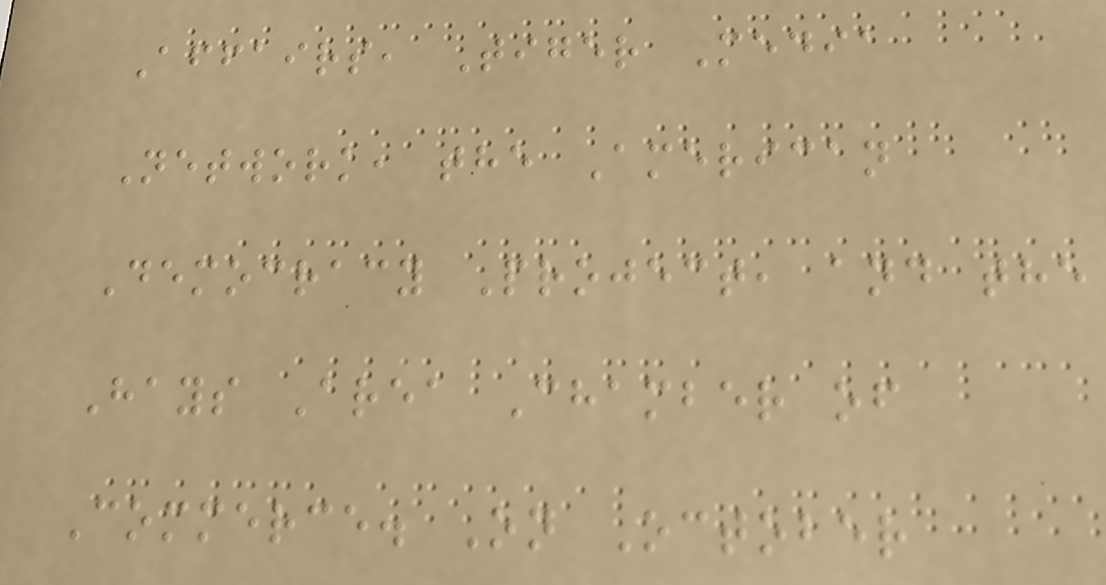Affairs, Tiger Media
Network, the American
Democracy Project, and the
Hays Area Chamber of
Commerce. On October
